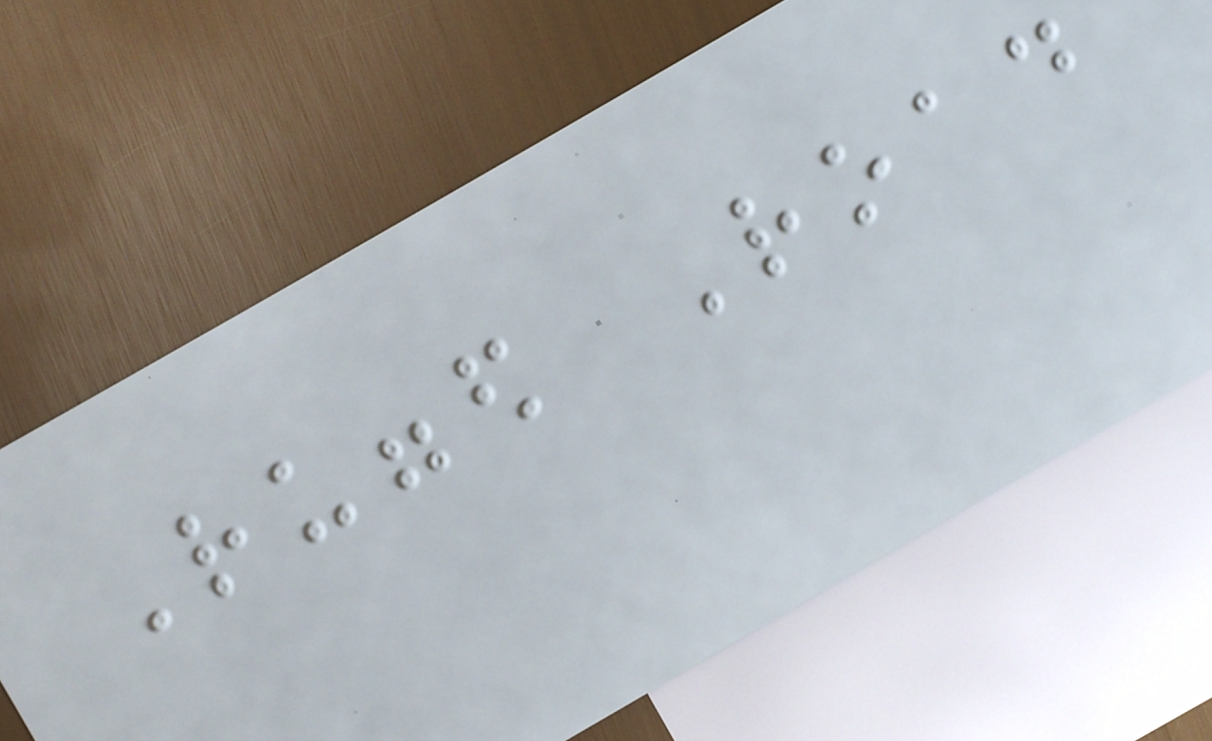Rugged Road
